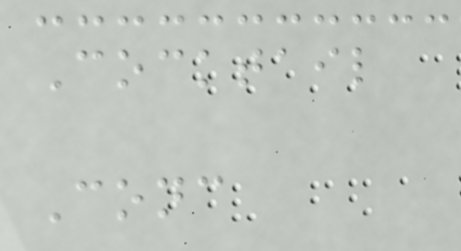Cocktail
Conc
